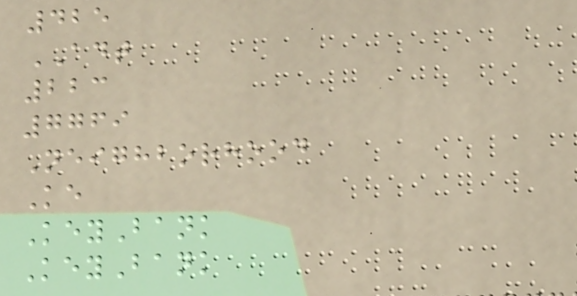425
ADT
223
7769
Neighborhood
Ke
KeyBank
KeyBank
